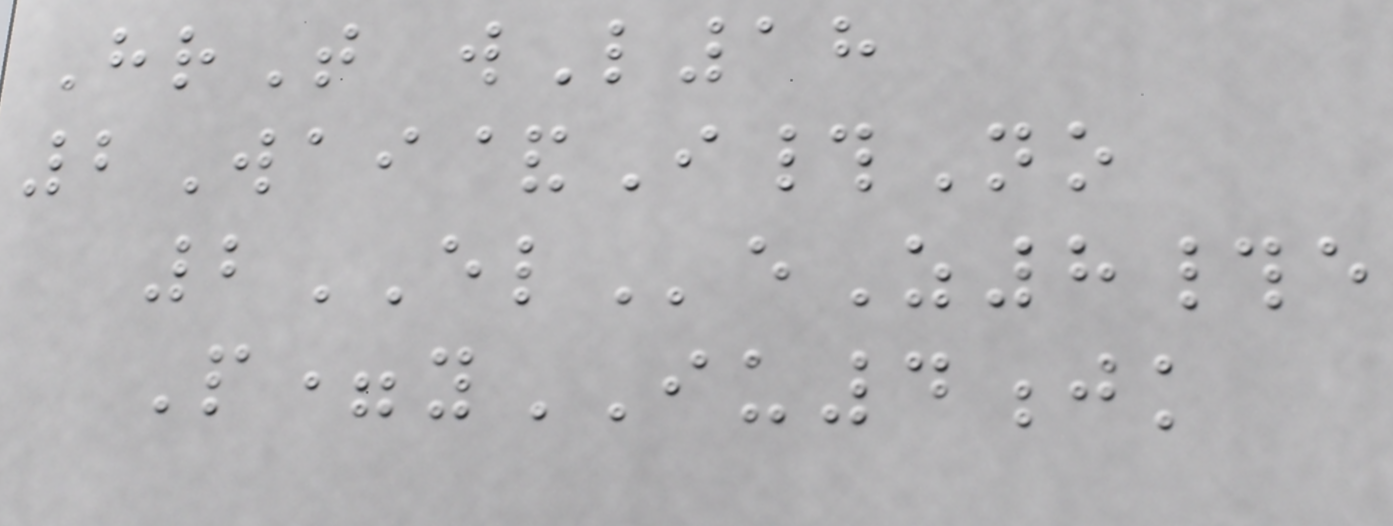HrT wL18
2Wai&I#No
2ELeZ8#e
P=yIU4jk
